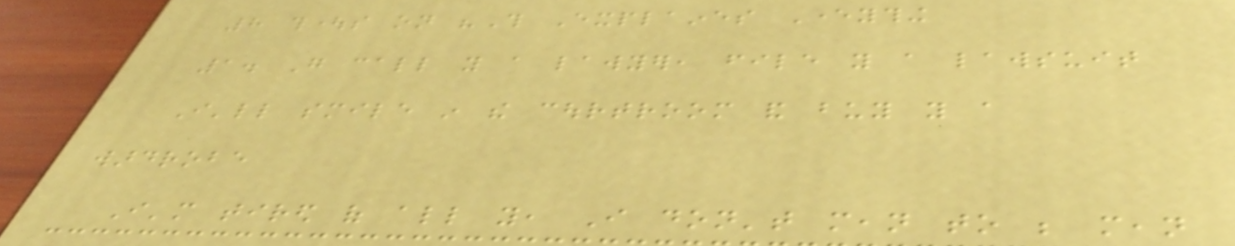8 thoughts on "This Explaines Everything
1. Go call you a lawyer, file you a lawsuit
I'll smile in the courtroom and buy you a
wardrobe
I'm tired of all you, I don't mean to be mean
